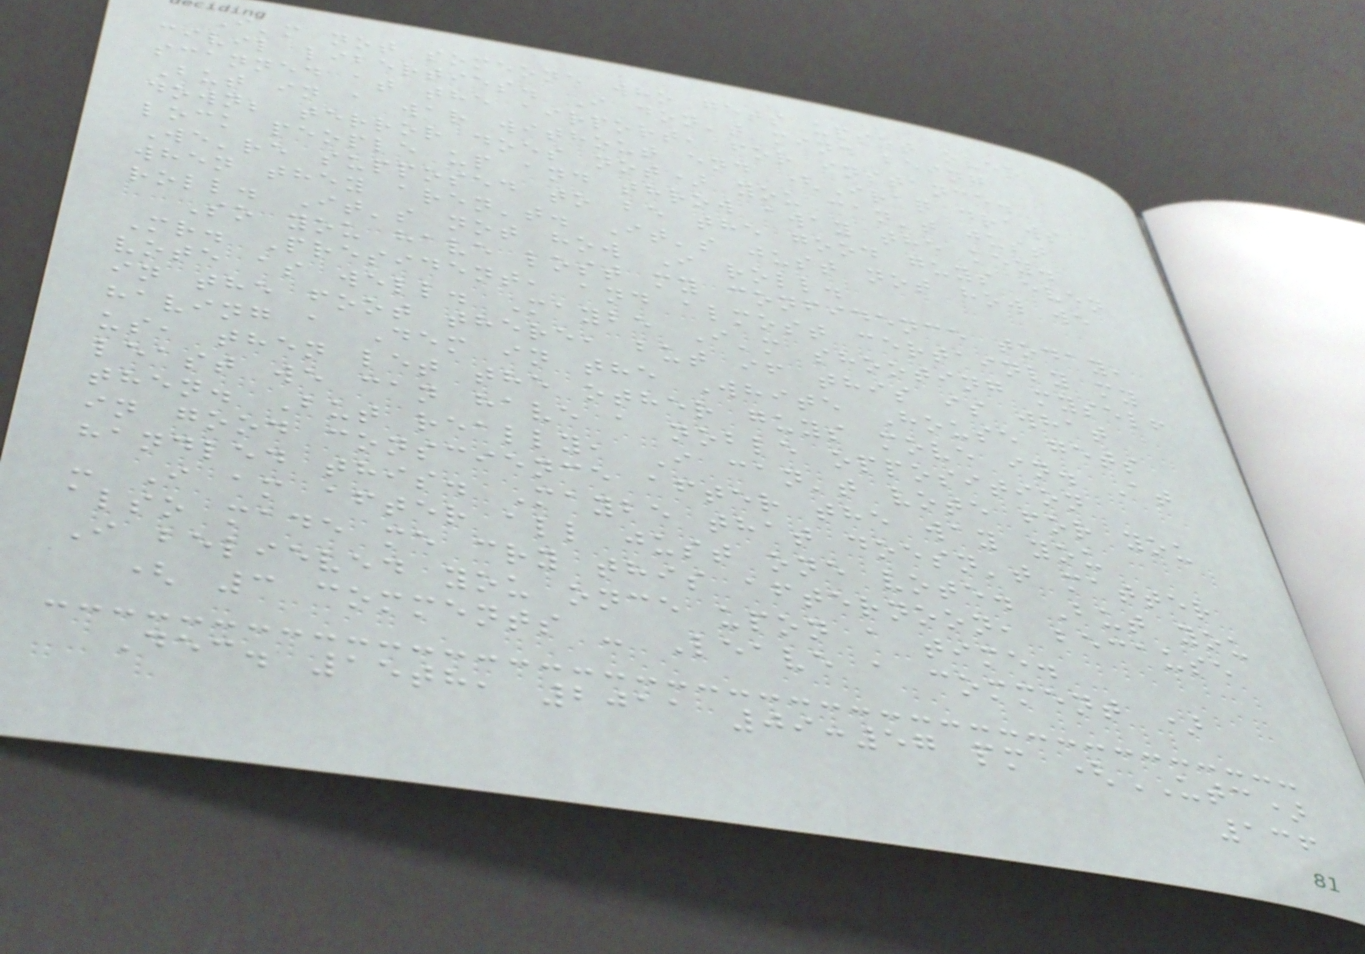I'm not someone who gets upset over
civil liberties. I don't mind being
scanned at the airport, for instance.
But in a war without end (Iraq draws
down; terror does not) you can't just
lock people up and throw away the key.
We're supposed to be the good guys even
when they aren't. It's just not how we
roll. It's not how I roll.
So you have lost my confidence today,
Mr. President, and almost certainly my
vote as well. Maybe I'm shooting myself
in the foot there, but if this is what
having a Dem in the White House gets
us, then let the other guys move in. At
least we can have a noble opposition
then. But really, I can't vote for you
in good conscience after the way you
handled this. Maybe that doesn't matter
- I am after all just one vote. But you
also made me cry this afternoon, because
I believed you once upon a time.
( 3 comments - Leave a comment )
Dec. 15th, 2011 09:57 pm (UTC)
136
